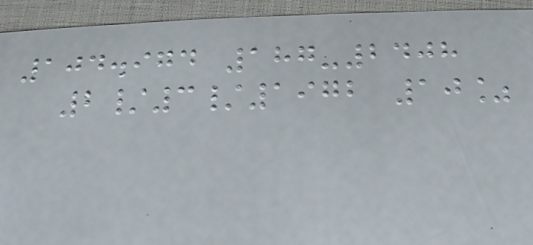104.974 187-2408
2/3/1972 10%
